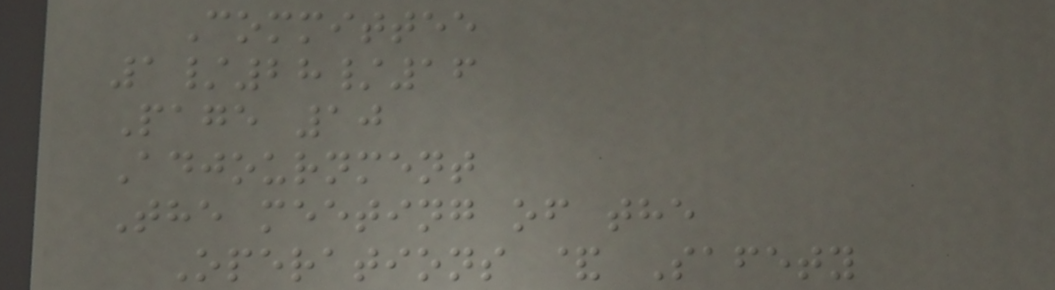Committee
1/28/16
Page 10
Adjournment
The meeting of the
Operations & Safety
